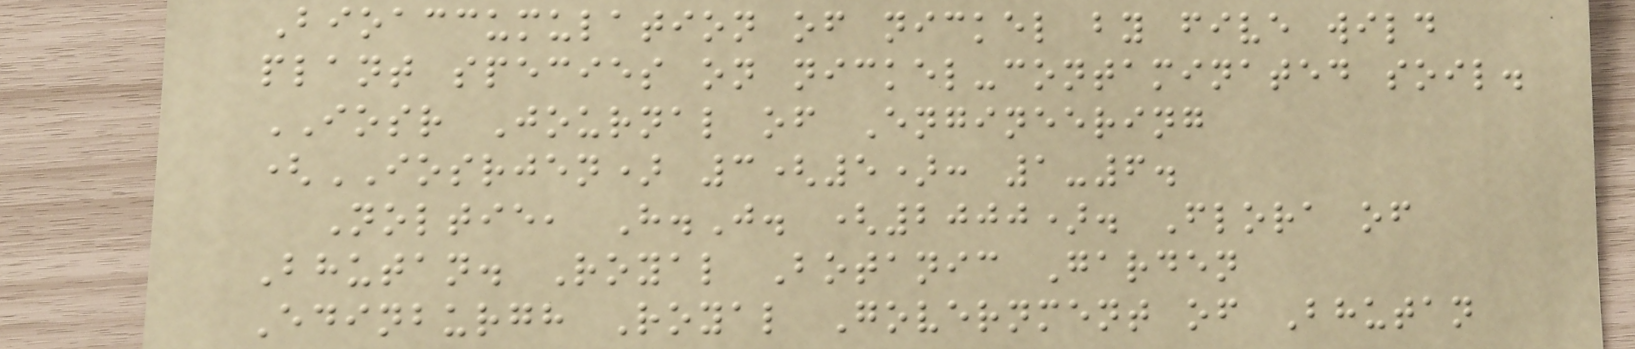Bioaccumulation of nickel by five wild
plant species on nickel-contaminated soil.
IOSR Journal of Engineering
(IOSRJEN) 3(5): 1-6.
Noltie, H.J. (2000). Flora of
Bhutan. Royal Botanic Garden
Edinburgh Royal Government of Bhutan
